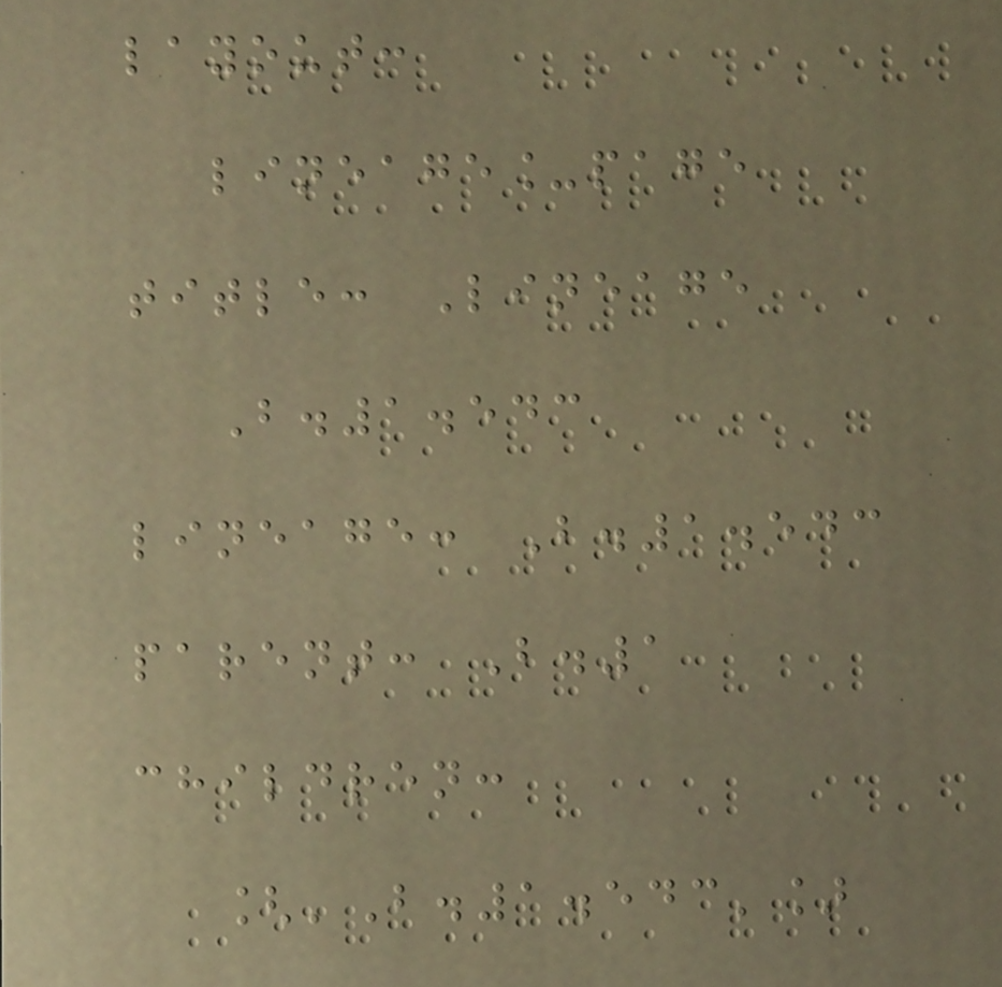layout:
lineage_page
title: Lineage
B.1.543
lineage: B.1.543
parent: B.1
children:
['B.1.543']
